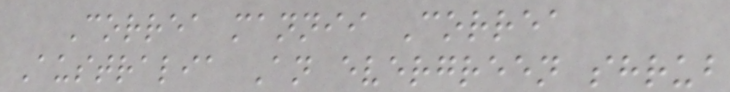Correa mannii Correa
Australia An evergreen shrub
